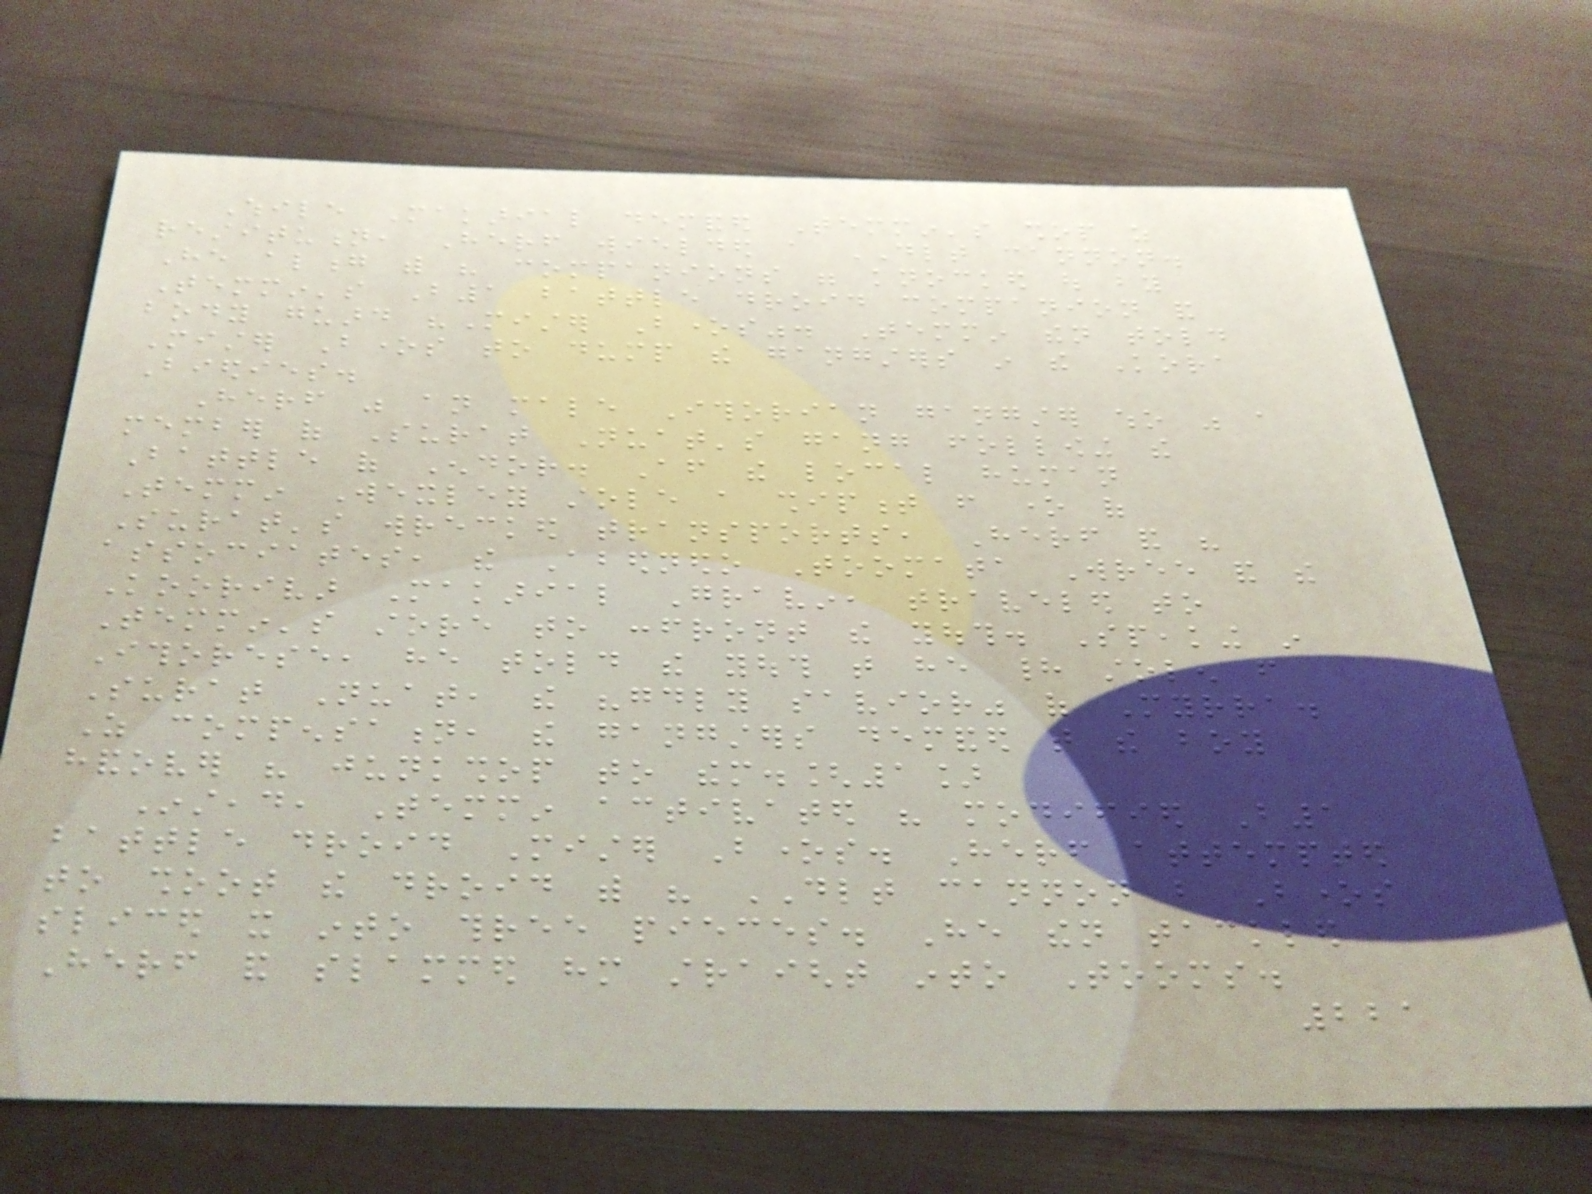While Makarial demanded Temmin's shop as
restitution, Herf wielded a DLT cannon.
He along with his companions were knocked out by
Temmin's B1 battle droid companion and
body guard "Mister Bones". Temmin then told
Mister Bones to dump the gangsters in the Kora
Biedies.
Herf was an male Ithorian gangster who was a
member of Surat Nuat's gang following the
Battle of Endor. After the local human
Temmin Wexley stole a shipment from one of
Surat's wrecked transports, Herf and his
associates, the Abednedo Toomata Wree and the
Koorivar Makarial Gravin, traveled to
Temmin's store to confront the youth. Speaking in
Ithorese, he told the youth that he had stolen from
Surat Nuat, the "goodly savior" of Myrra.
As compensation, the gangsters demanded that the boy
handover his junkshop to them.[1]
Instead, Temmin activated his modified B1
battle droid Mister Bones. Herf attempted
to shoot the droid with his DLT cannon but Bones
sliced it into three pieces. He then tackled
Herf and slammed him straight into Tooms.
221
